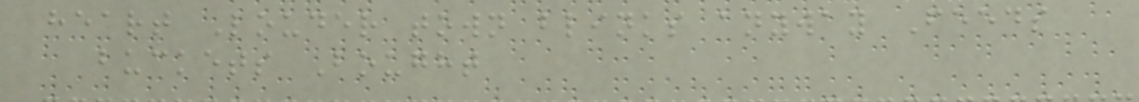heart Louder town blinks anyway Feeds
buckets Bought
